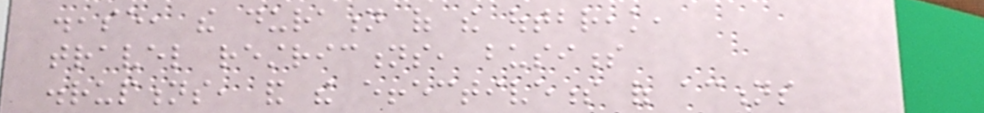disease, the duration of the outbreak,
travel restrictions, business
disruptions, and the effectiveness of actions
